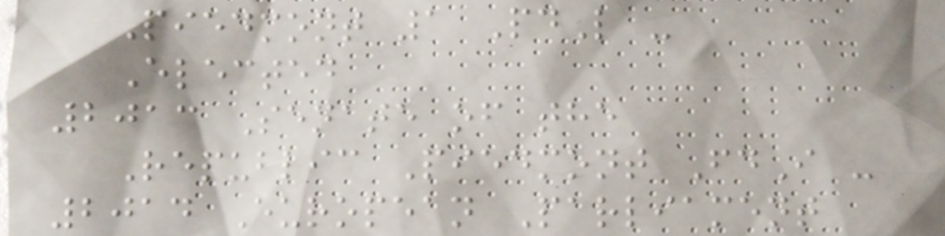Piedmont 1 PdL -
Elected
2013 Senate of the
Republic Piedmont FdI -
2014 European Parliament
